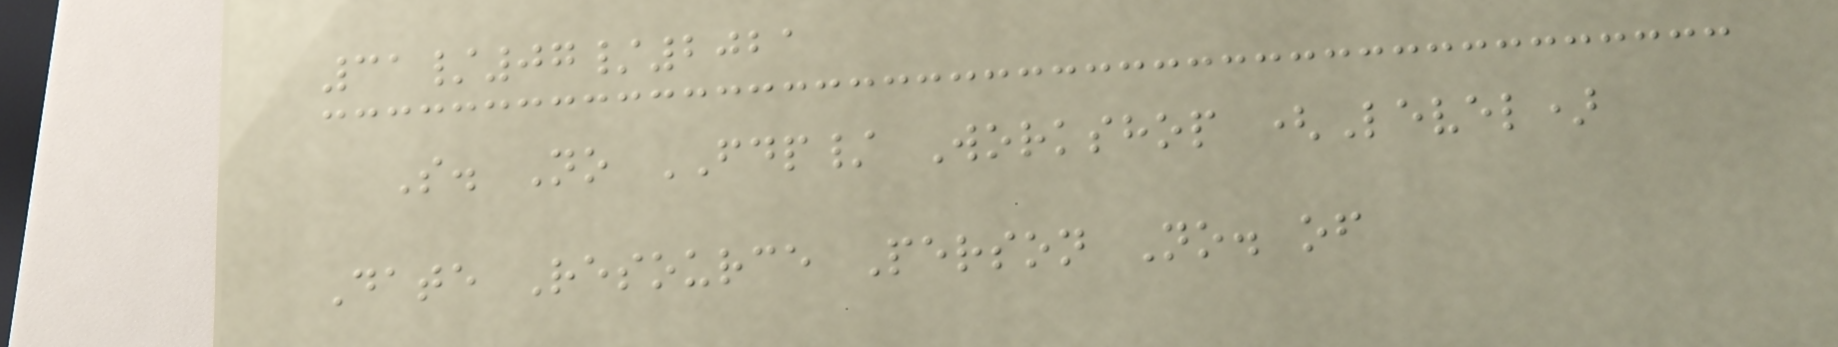31/07/2021
S. No FDP/ Workshop (Level)
Date Resource Person No. of
